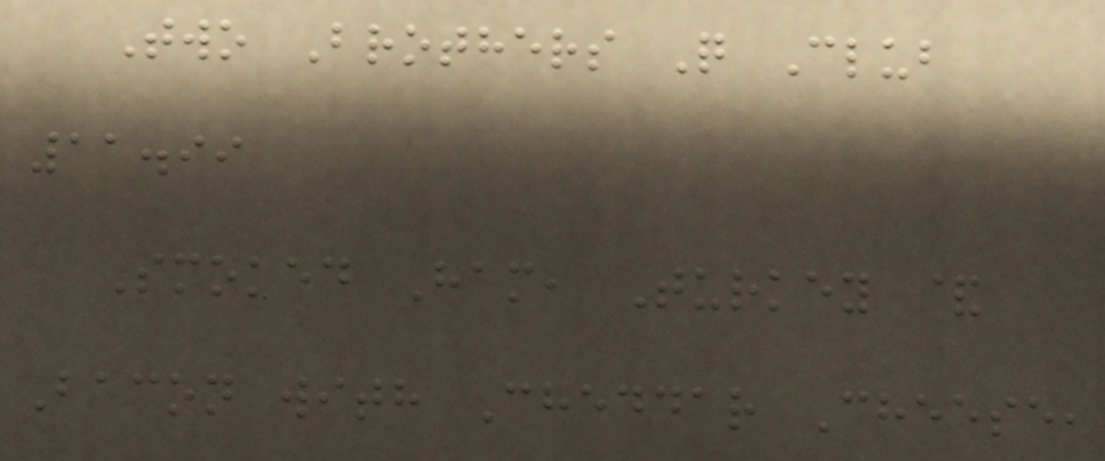Two Brothers Q Club
11.99
Smoked Ham, Turkey &
Bacon with Cheddar Cheese,
